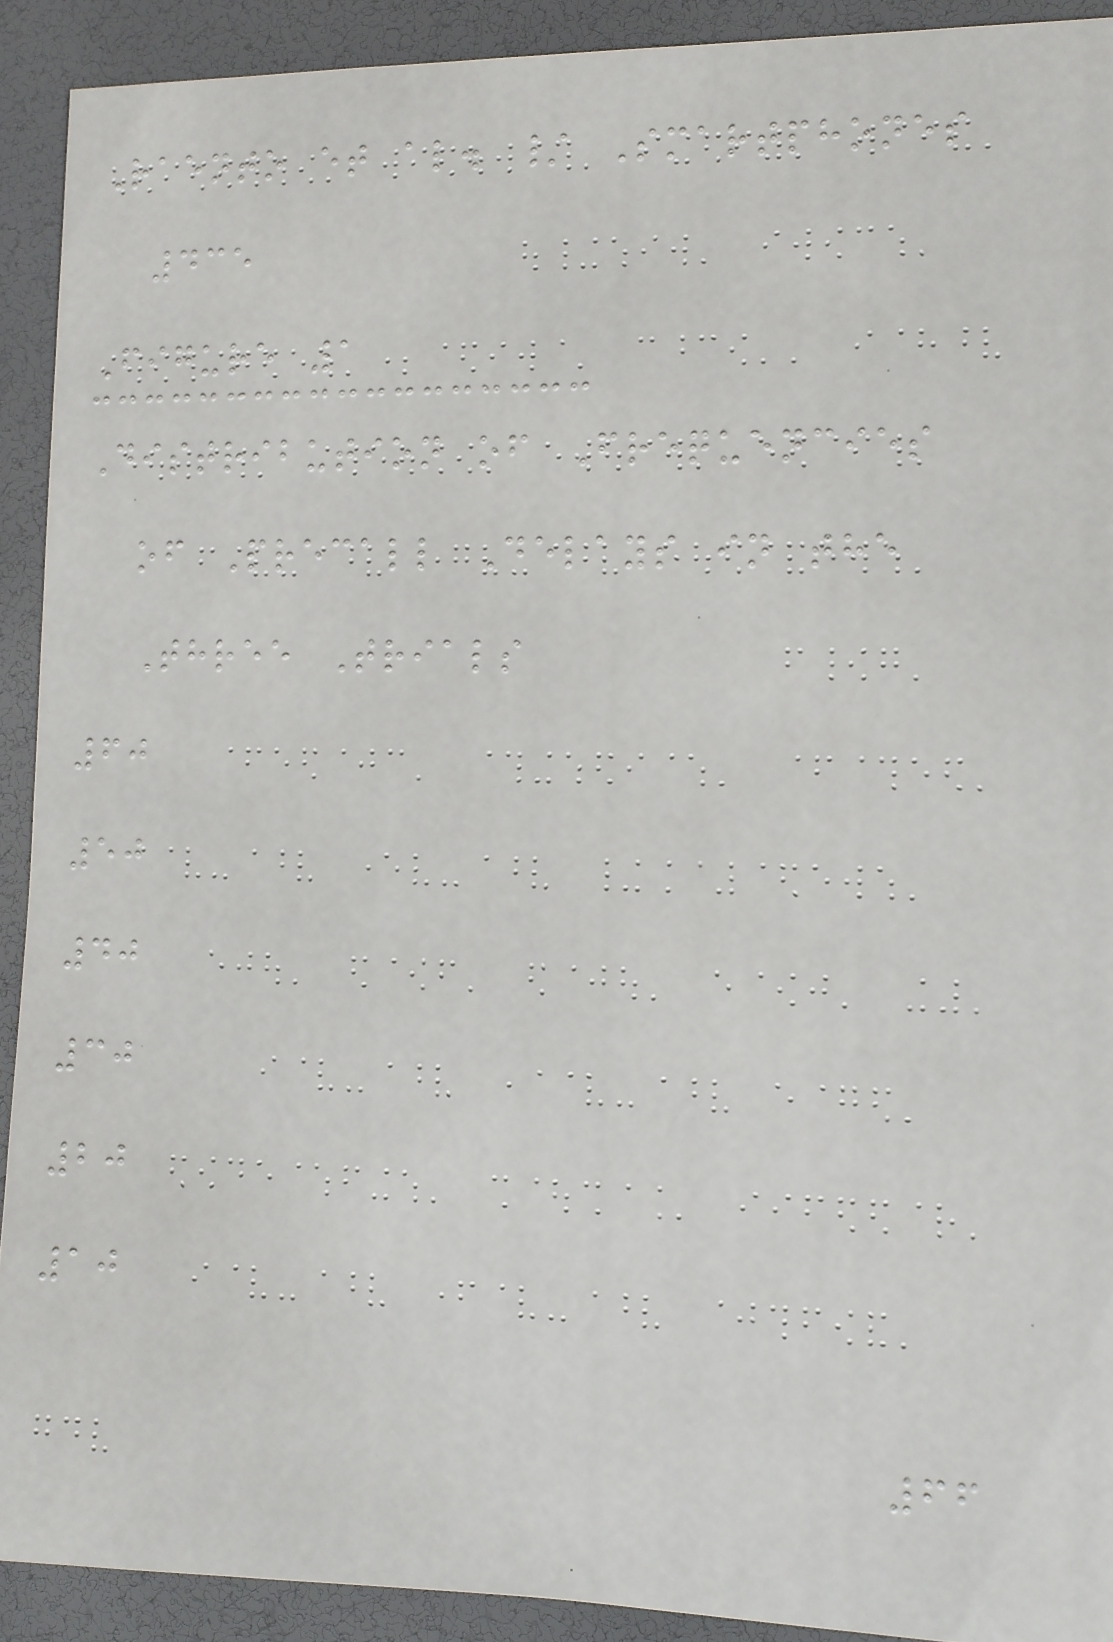Raento et al. / Smartphones
435
Figure 1
Distribution of Frequencies
of Precall Delays in the
Three Trials
60
50
40
30
20
10
66
